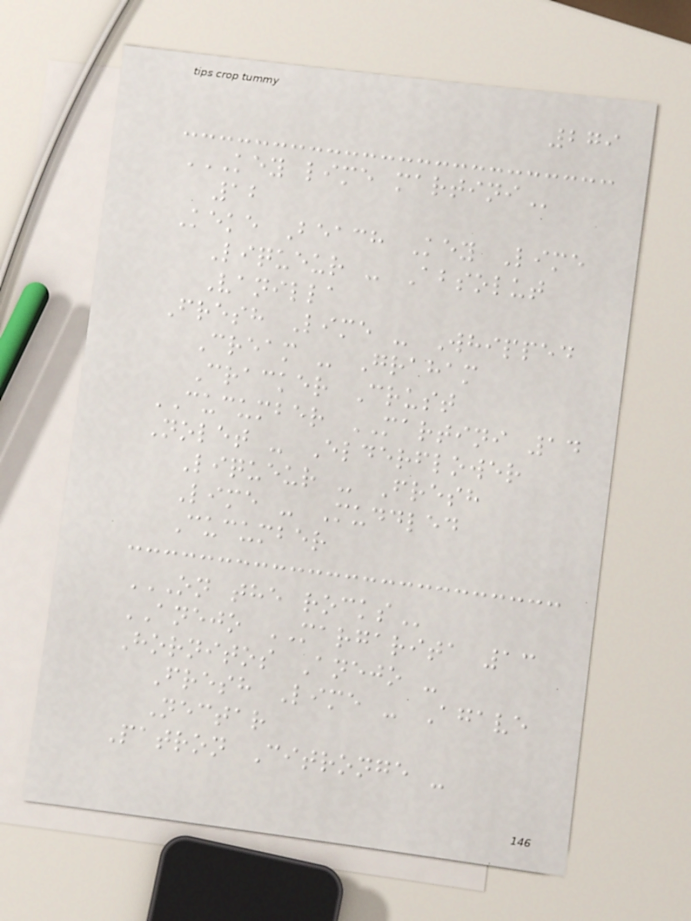279
KEY LIME MARTINI
12
Keke Beach Key Lime
Liqueur - Absolut
Vanilla
Fresh Lime - Whipped
Cream - Graham
Cracker Crust
CUCUMBER MARTINI 14
Nolet - Elderflower
Liqueur - Fresh
Lime - Muddled
Cucumber
ON THE ROCKS
ANEJO MARGARITA 13
Hornitos Anejo -
Fresh Lime - Agave
Nectar
Patron Citronge -
